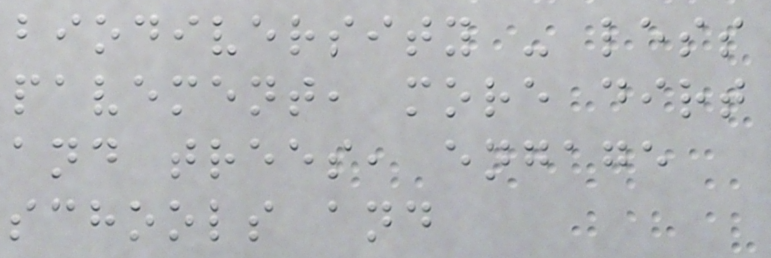biodiversity - less
pavement, more dirt
and trees, engage
schools and
